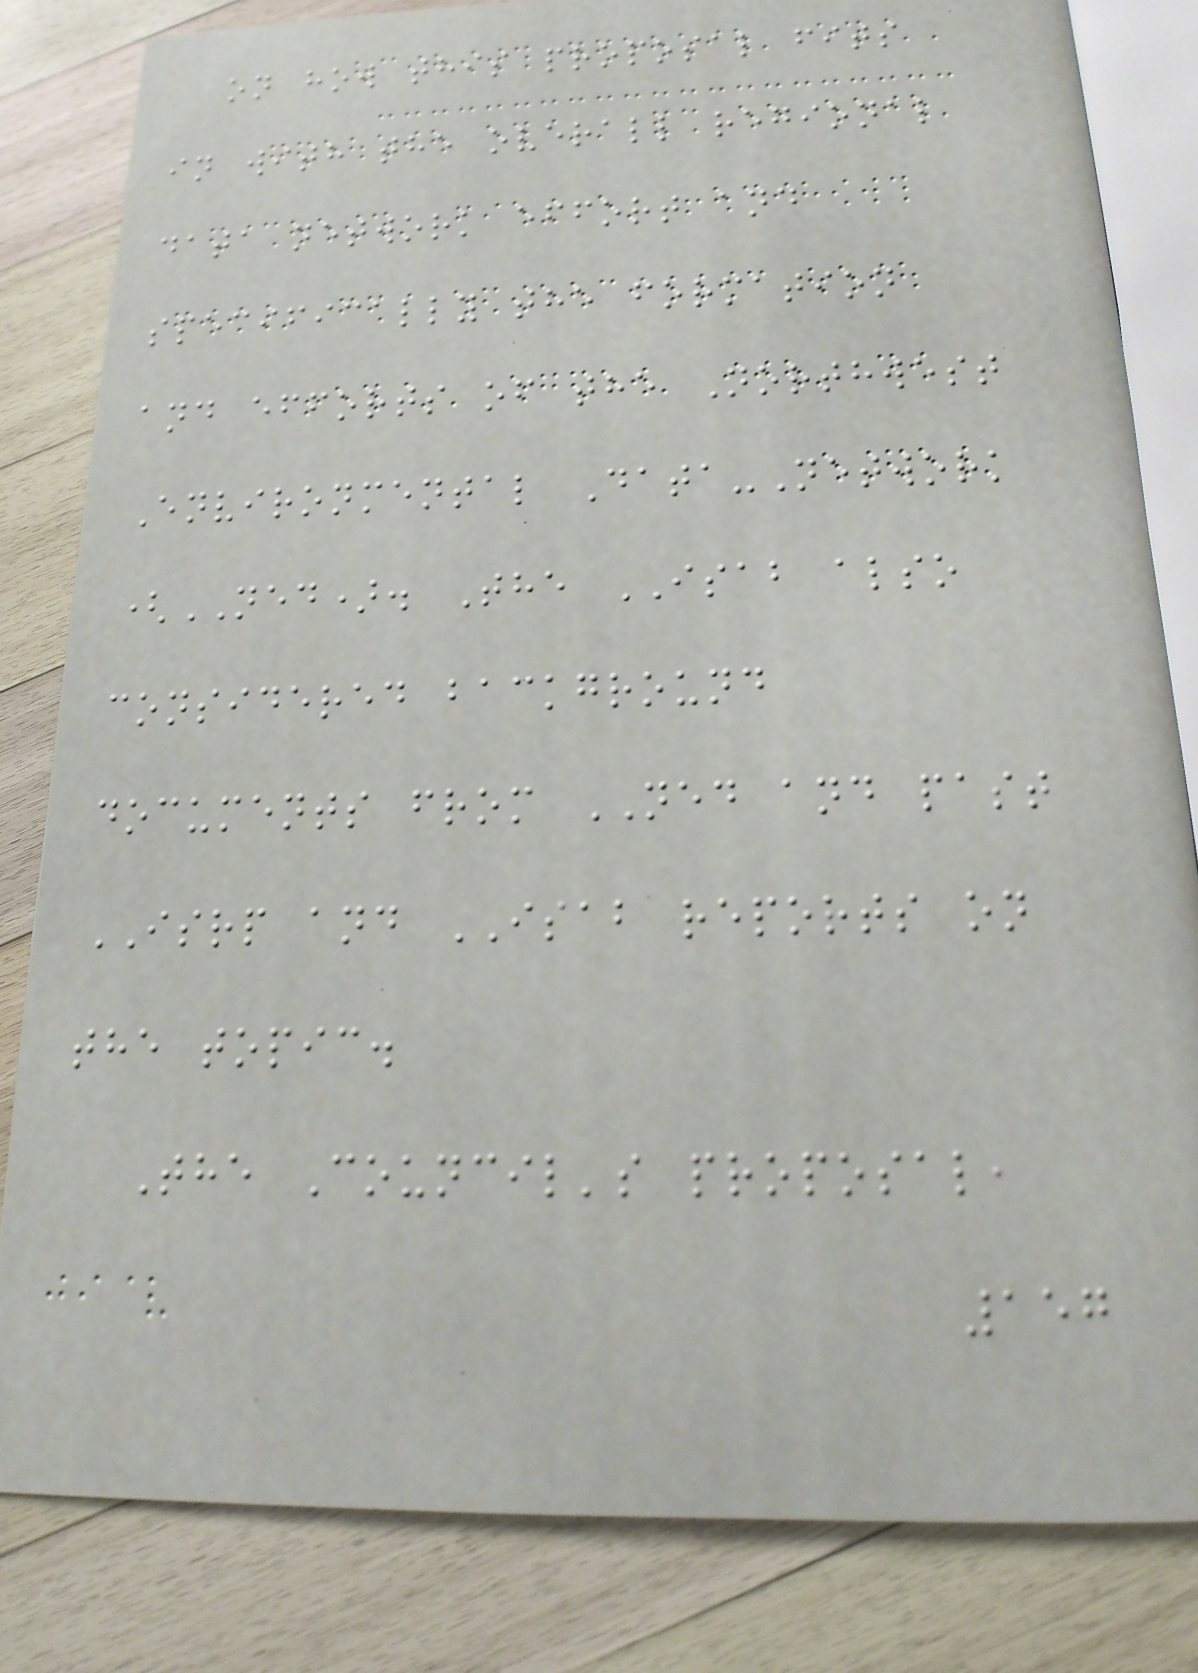on how this proposal fits
in with the overall regional
data network effort and
specifically the formation
and efforts of the Northwest
Environmental Data-Network
(NED). The ISAB also
considered background
documents from NED and past
ISRP and ISAB reports on
the topic.
The Council's proposal,
157
